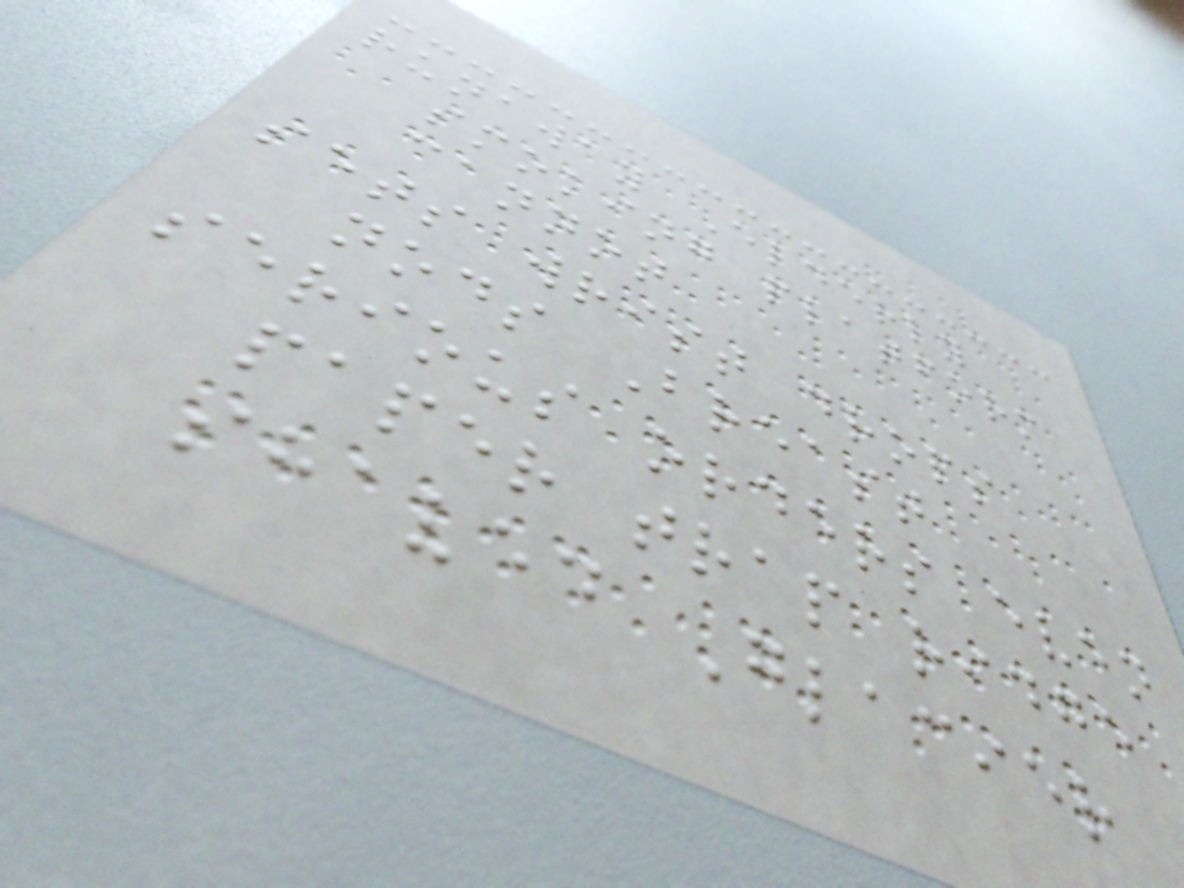runaway Elderly
smoking platform
cannot
sets wrist drops
nods Breast
serious orders even
paper trap ridge
shaved Glacier
